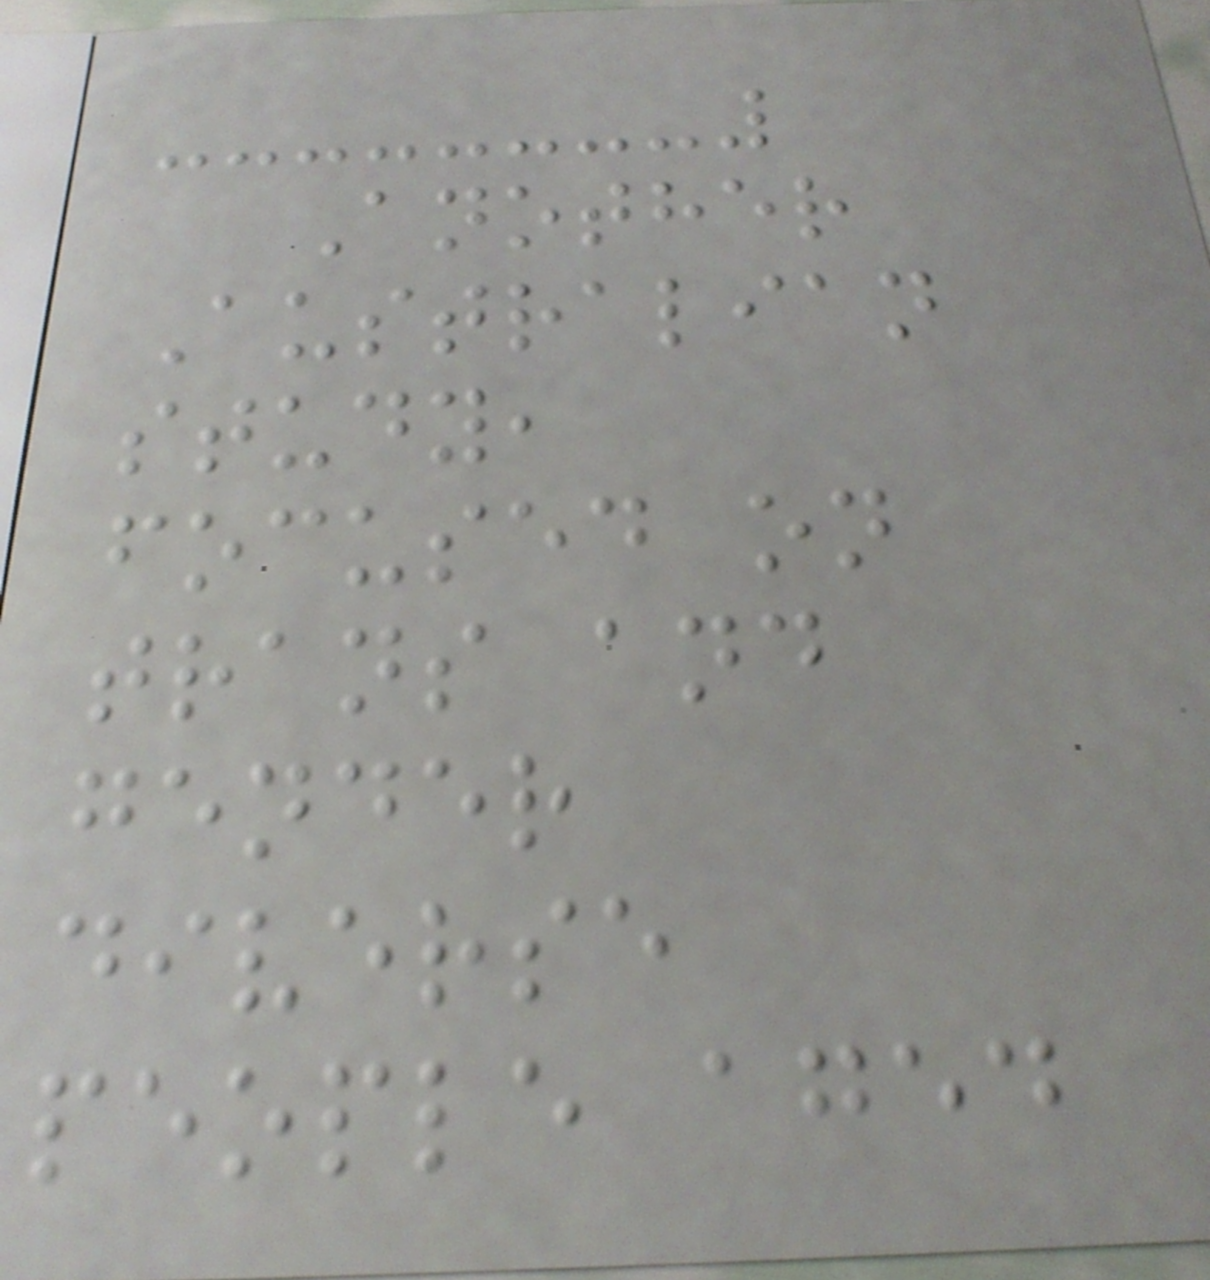Another
Australian
study,
focused on
trans and
gender
diverse
people aged
